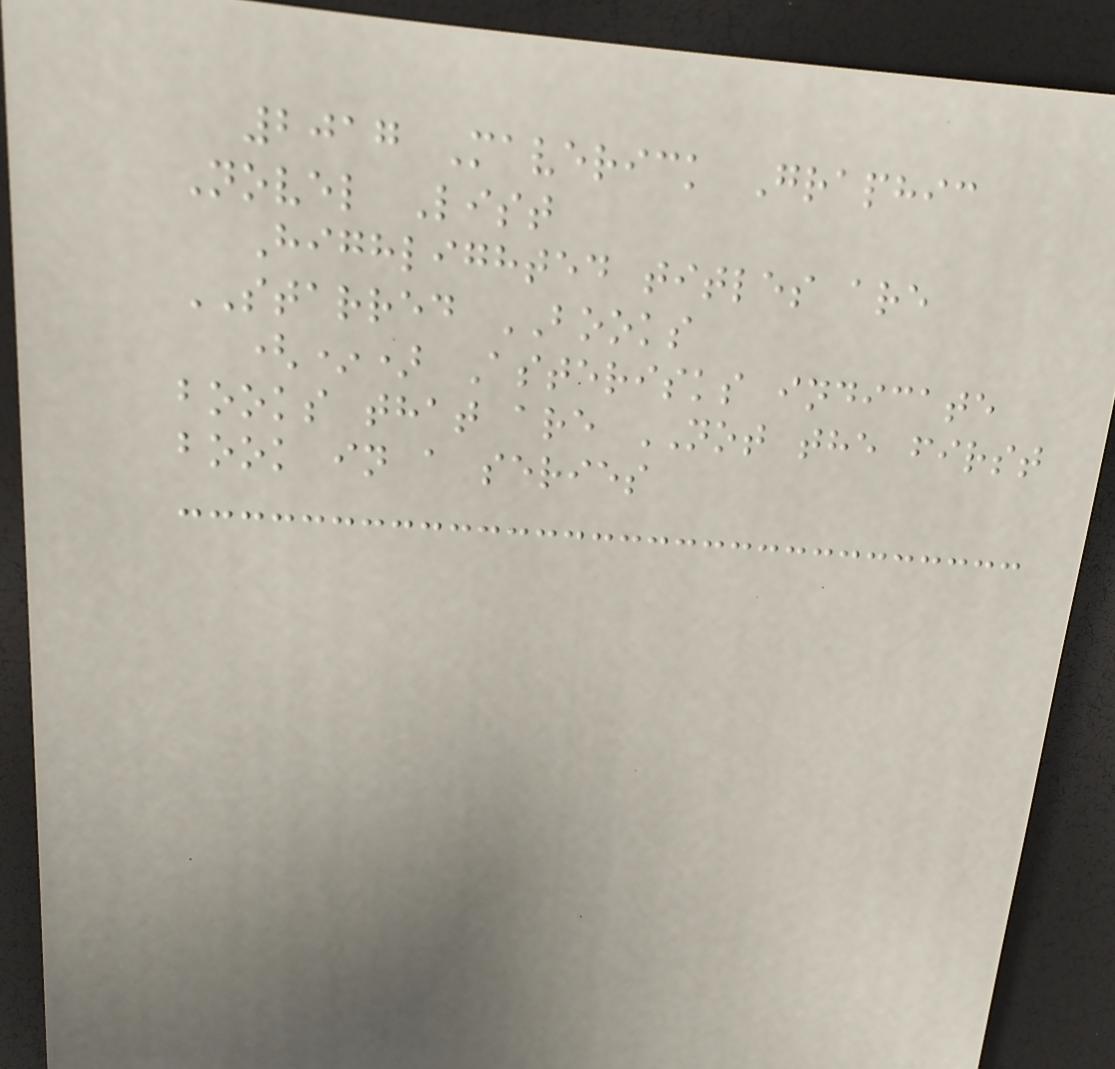2017 Maverick Graphic
Novel List
Highlighted titles are
STARRED BOOKS
(*) Asterisks indicate
books that are NOT the first
book in a series
